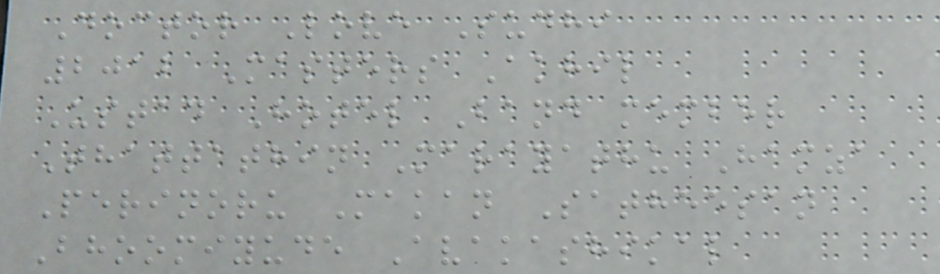Doctor Love Sudhi
2012 Masters Akhil
Ustad Hotel Band member
Thattathin Marayathu Hamza
Perinoru Makan Satheesan
Bhoomiyude Avakashikal
